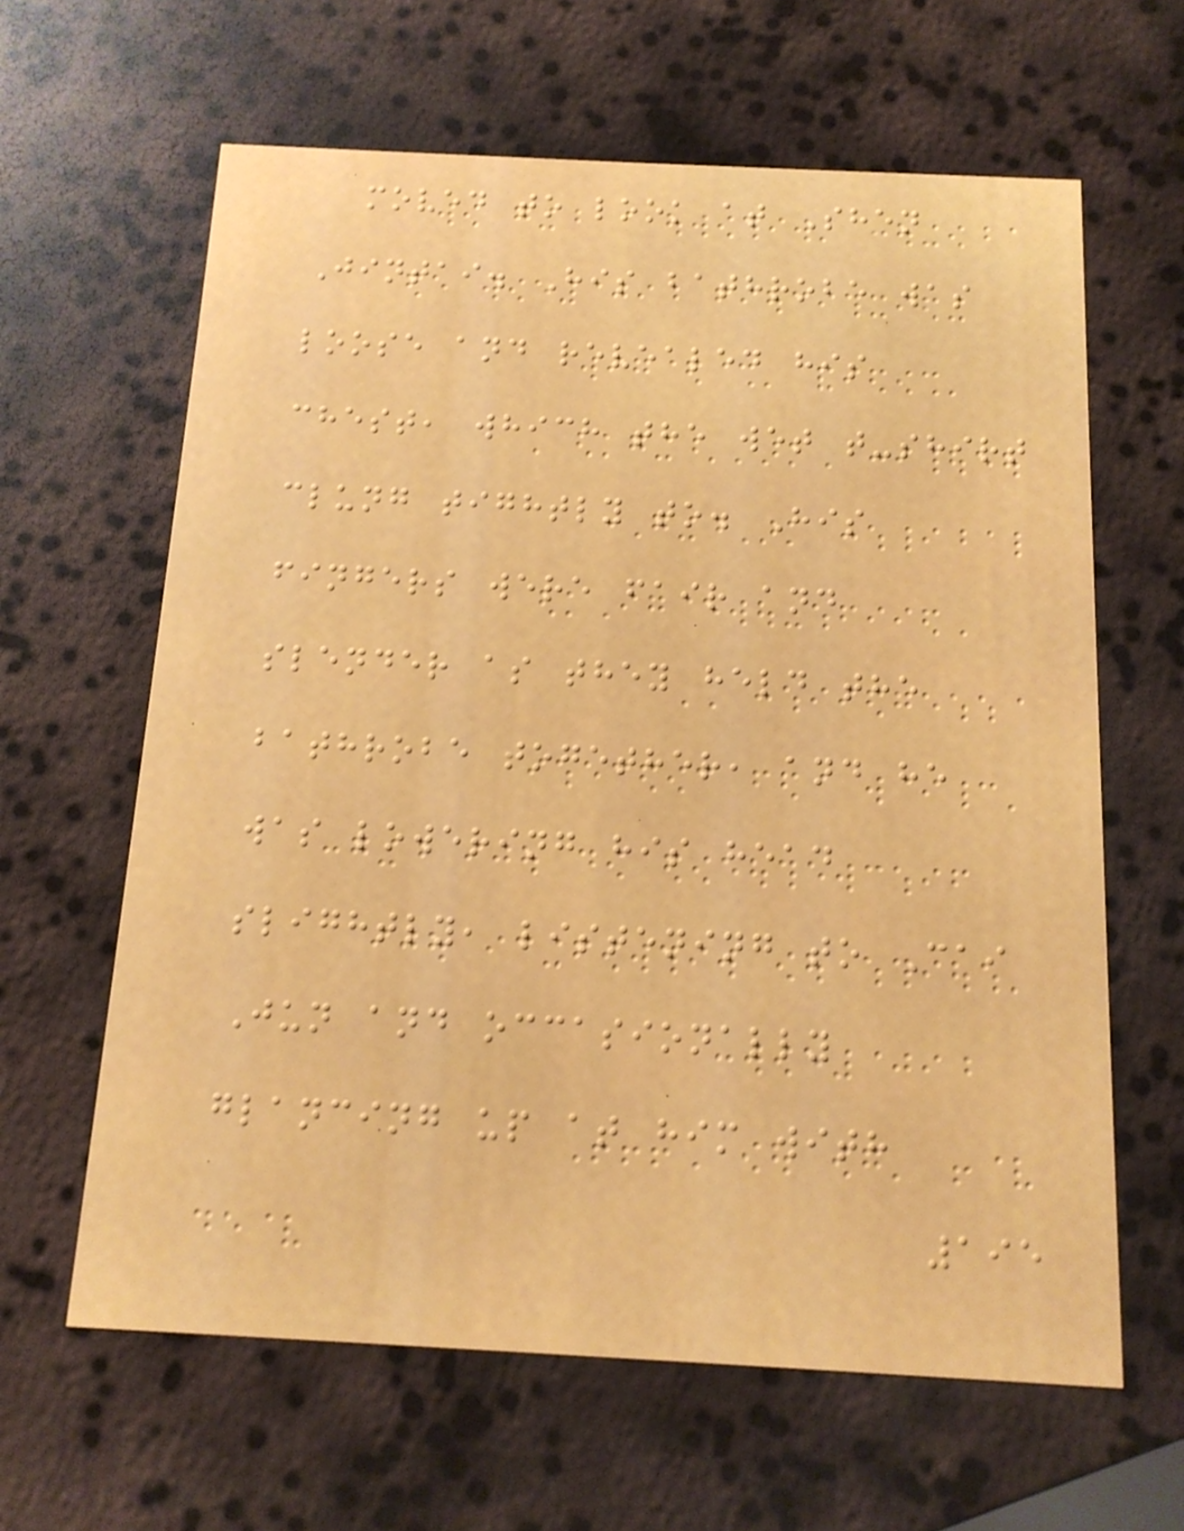moved to look at Shen
Jintai. His bathrobe was
loose and revealed his
chest, which the wet t-shirt
clung tightly to. His
fingers were fair and
slender as they held the
bathrobe together, and he
was lowering his head
slightly, listening to Cai
Jun and occasionally
glancing up at him with
195
